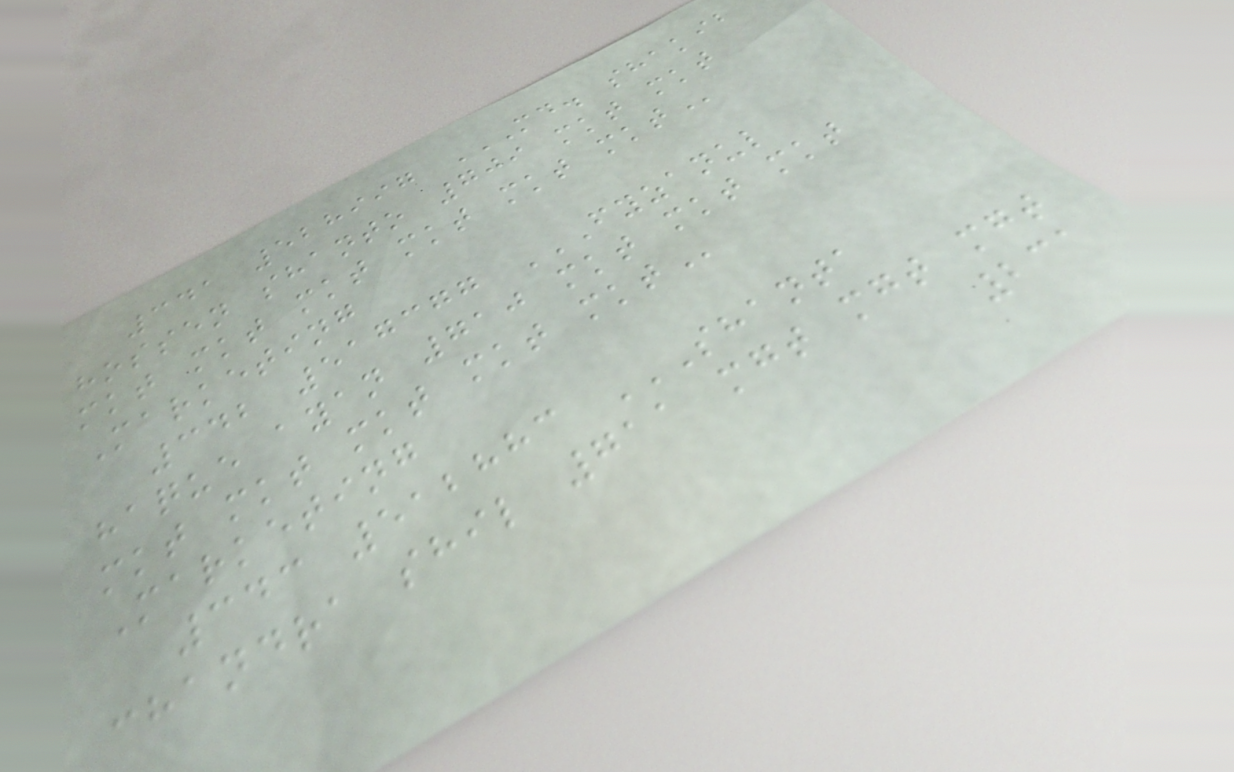341 528997 MD. SHAKIB
HOSSEN SHANTO 709 MKT MKT
MKT MKT MKT MKT MKT MKT
Marketing
342 517377 FYZANUL
HAQUE AYAN 710 MKT MKT MKT
MKT MKT MKT MKT MKT
Marketing
343 512883 SHANTA
CHANDRA SHIL 711 MGT MGT MGT
231
